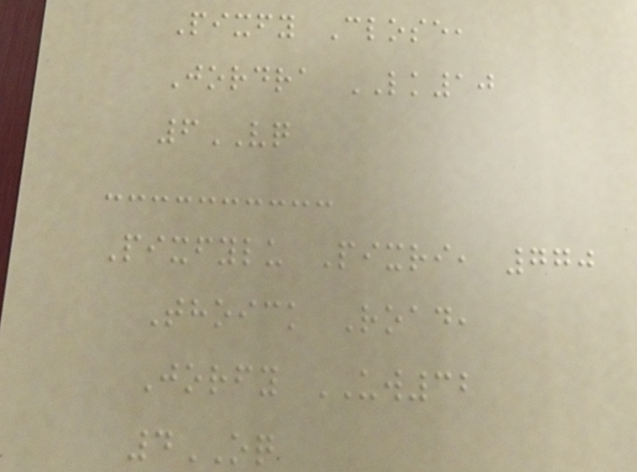Pixfy Close,
Jordra LK10
6VQ
Pixfylu Pixri, 770
Thoick Road,
Jorfy UW32
4OQ
